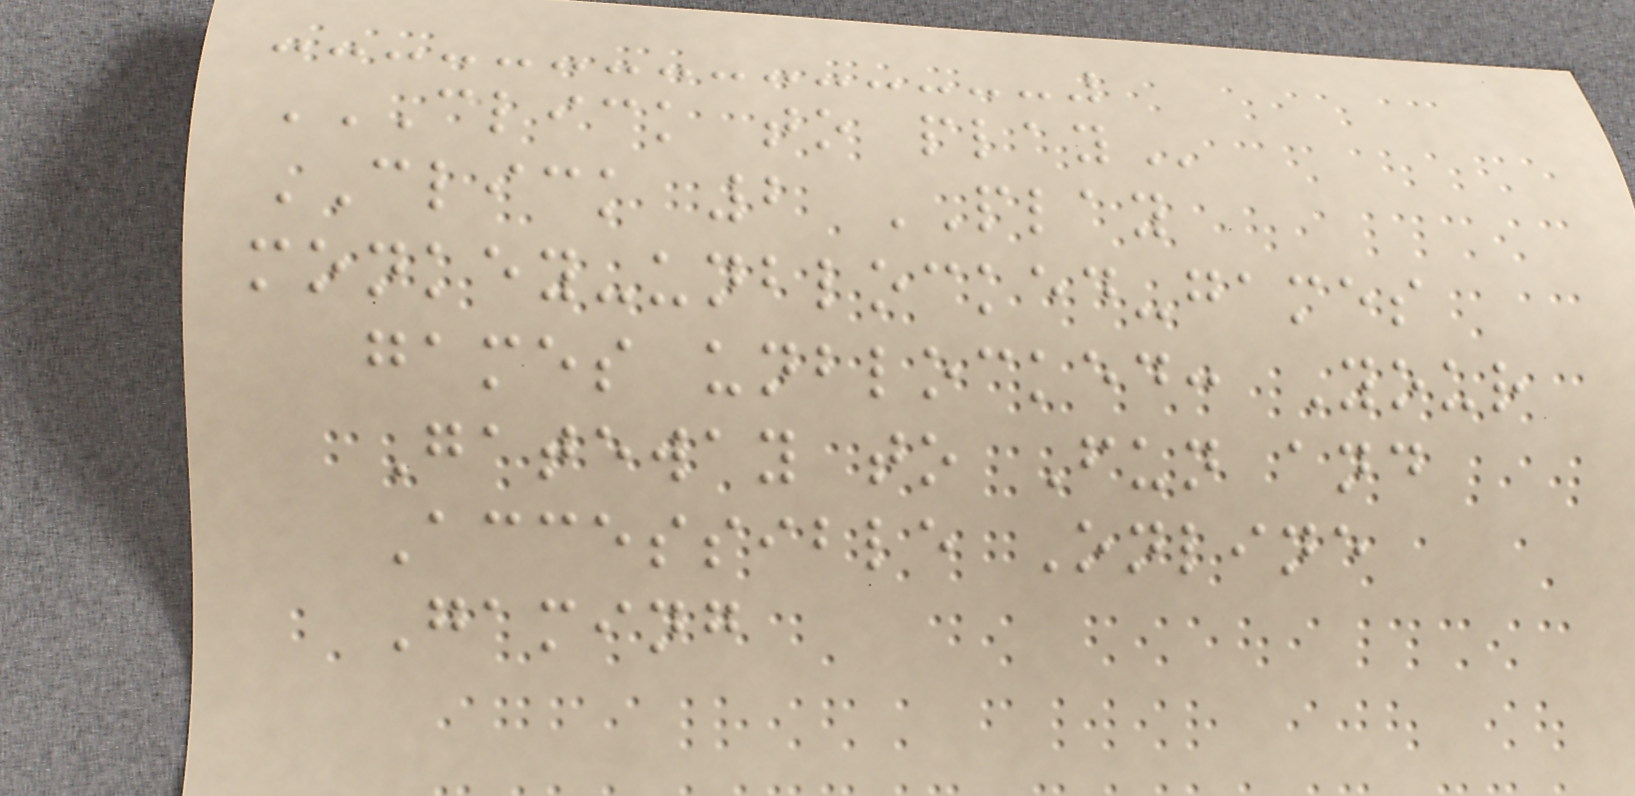CLICK TO PLAY
CLICK 2 PLAY
monkey-unblocked-games
games unblocked: Your
Gateway to Fun and
Accessible Online
Gaming
